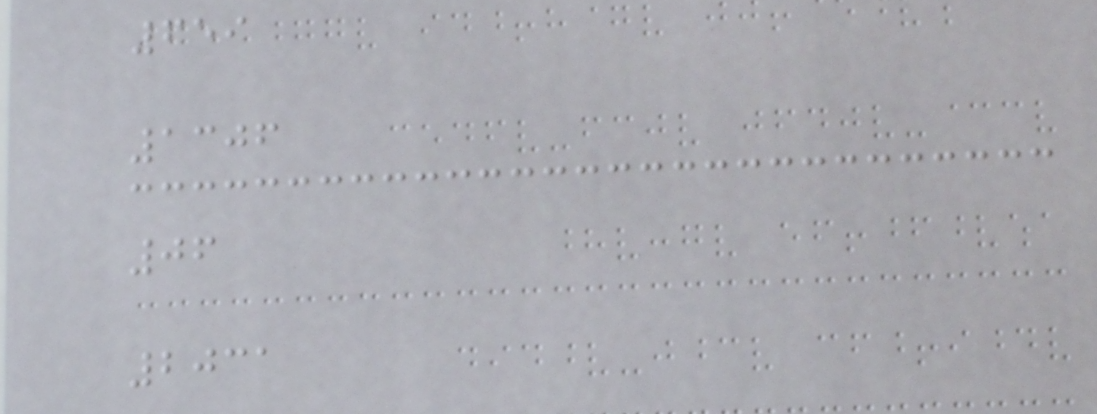659
1306
06
2031
